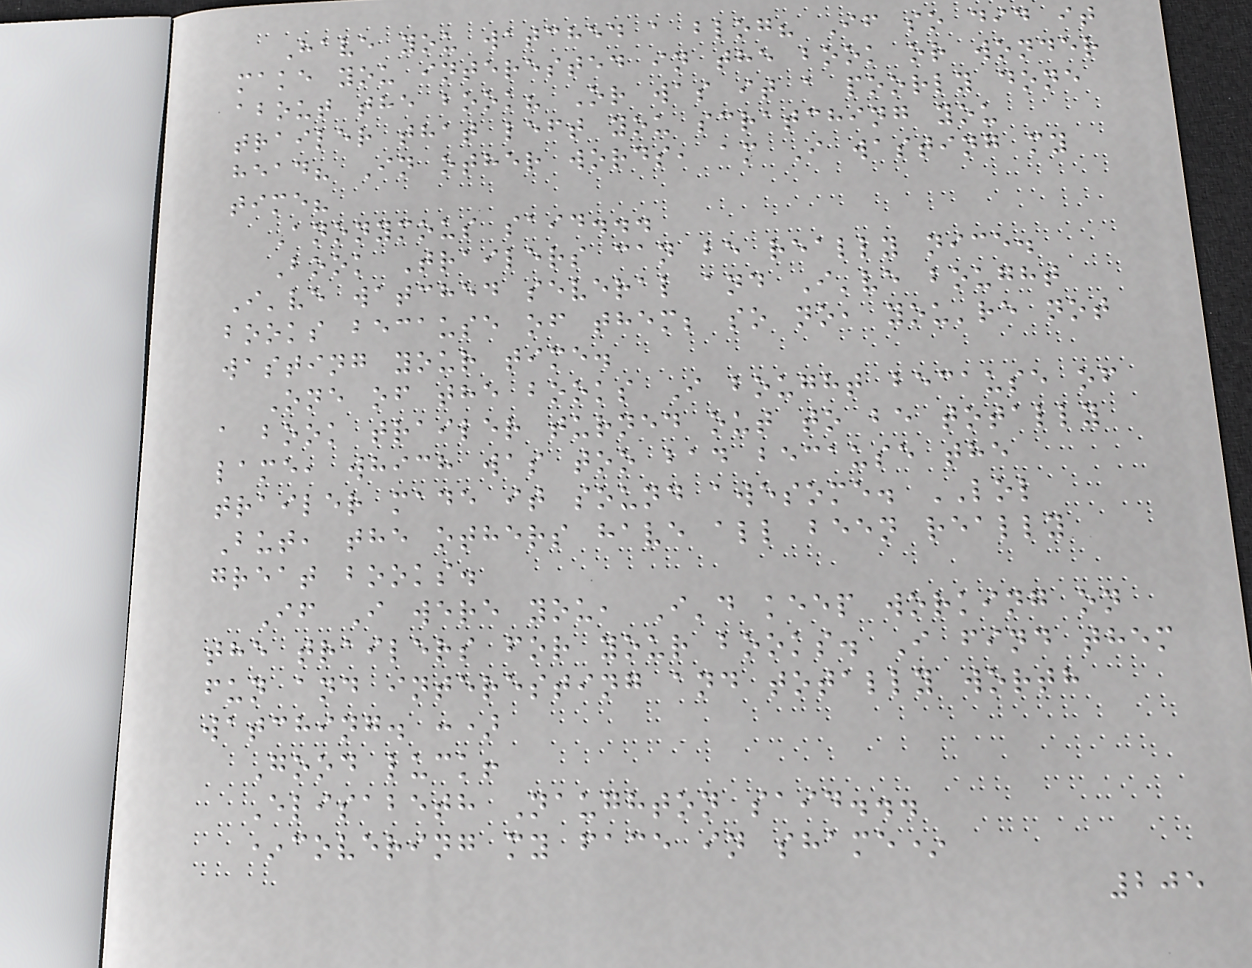Have you watched a blog? If so did it
make you interested in the book or wonder
about the book? Or was it a poorly done
trailer that left you scratching you
head? In other words, am I wasting my
time?
Anonymous said...
Book Trailers can be really nice.
I've watched several and I've bought
books because of them; so no, you're not
wasting your time.
One of the books I bought because of
a book trailer turned out to be totally
lame, which was too bad because the
trailer made it sound awesome. LOL
But, the others have all been really
great books.
If I were you, I'd keep working on
the trailers for your books. I find them
fun and interesting and totally worth
watching. :)
Good luck!
Elisabeth Naughton said...
*covering my face in shame*
205
